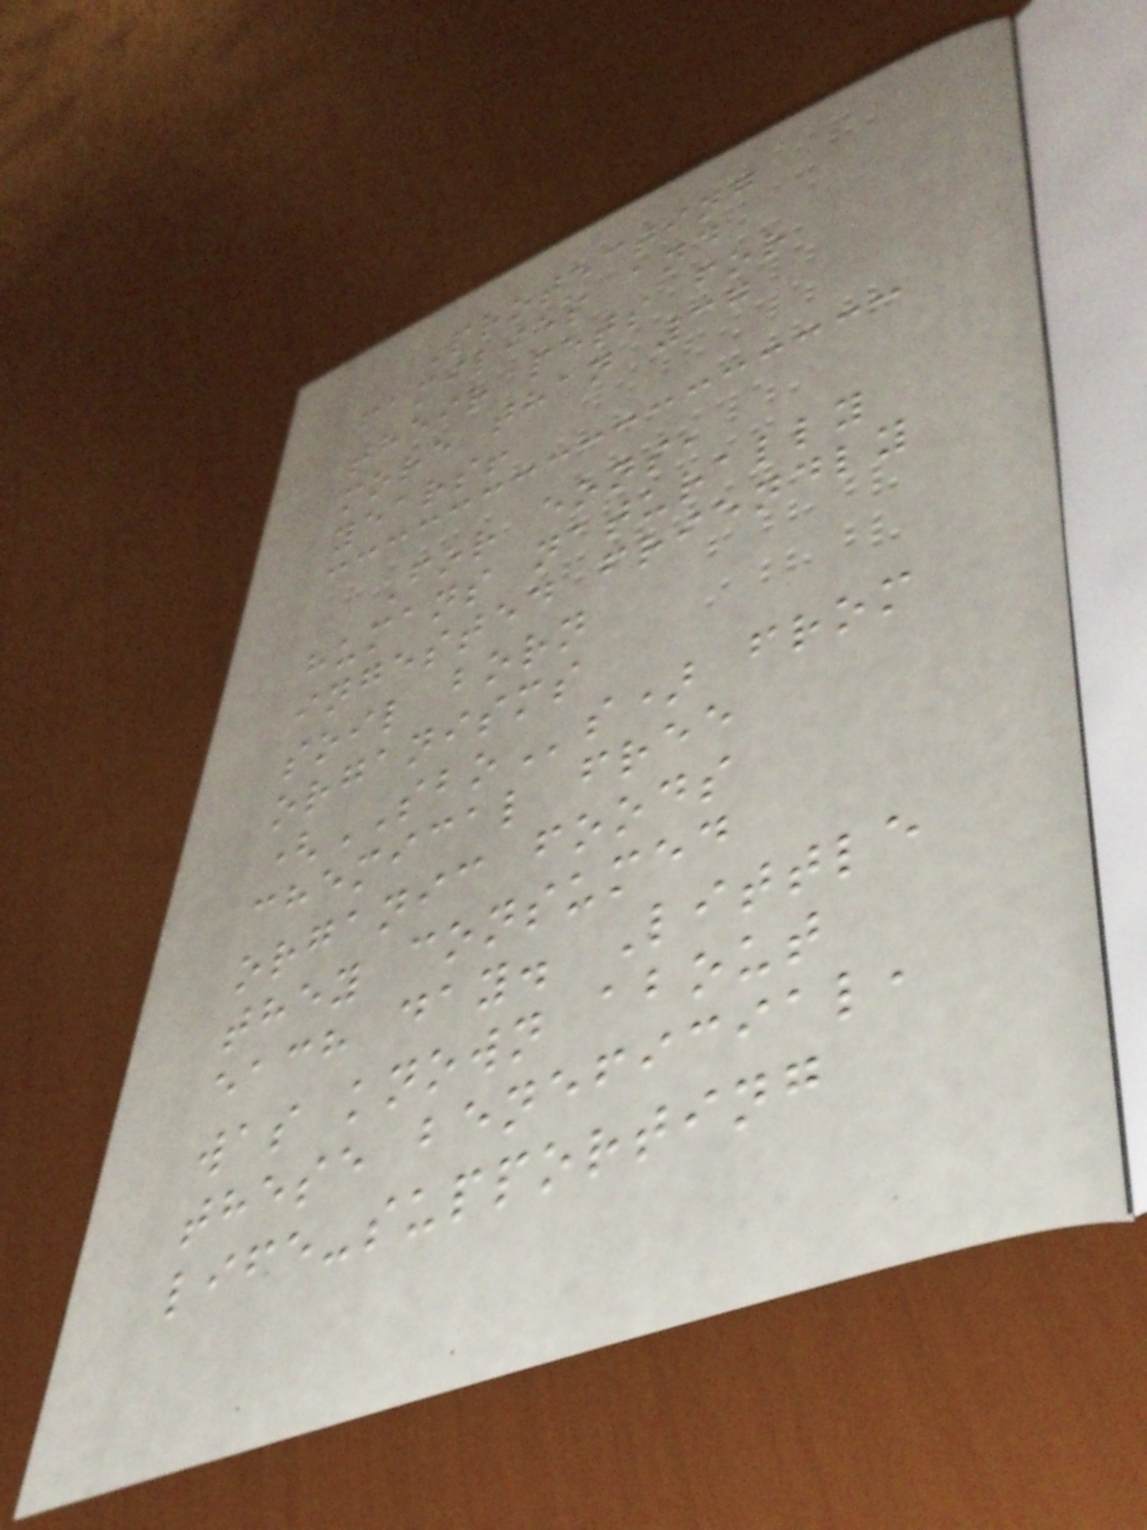Protecting
families and
their pets for
more than 37
years!
For eons,
humans naturally
ingested friendly
soil born
organisms
(SBOs) from
chemical free
organic foods
they consumed
each day. Little
was known about
these beneficial,
life-supporting
